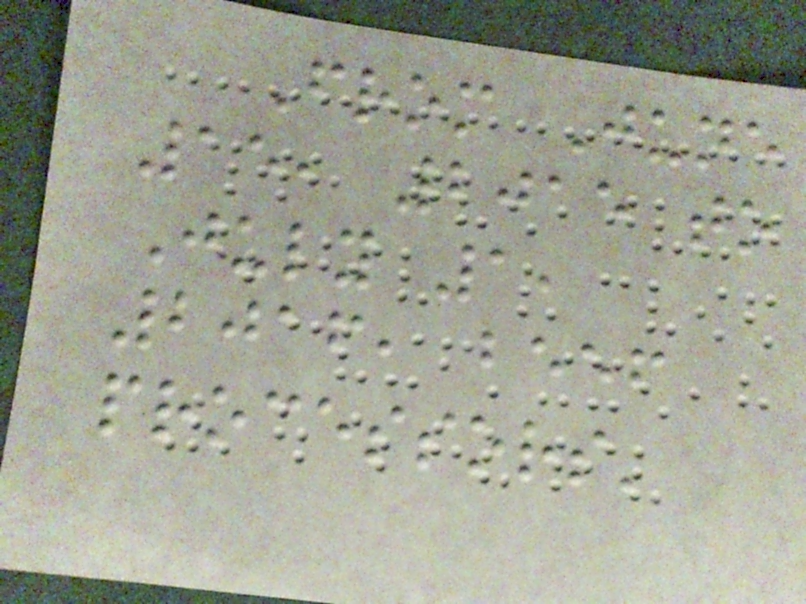From June
15, 2015 to
July 1,
2016, beef
processors'
